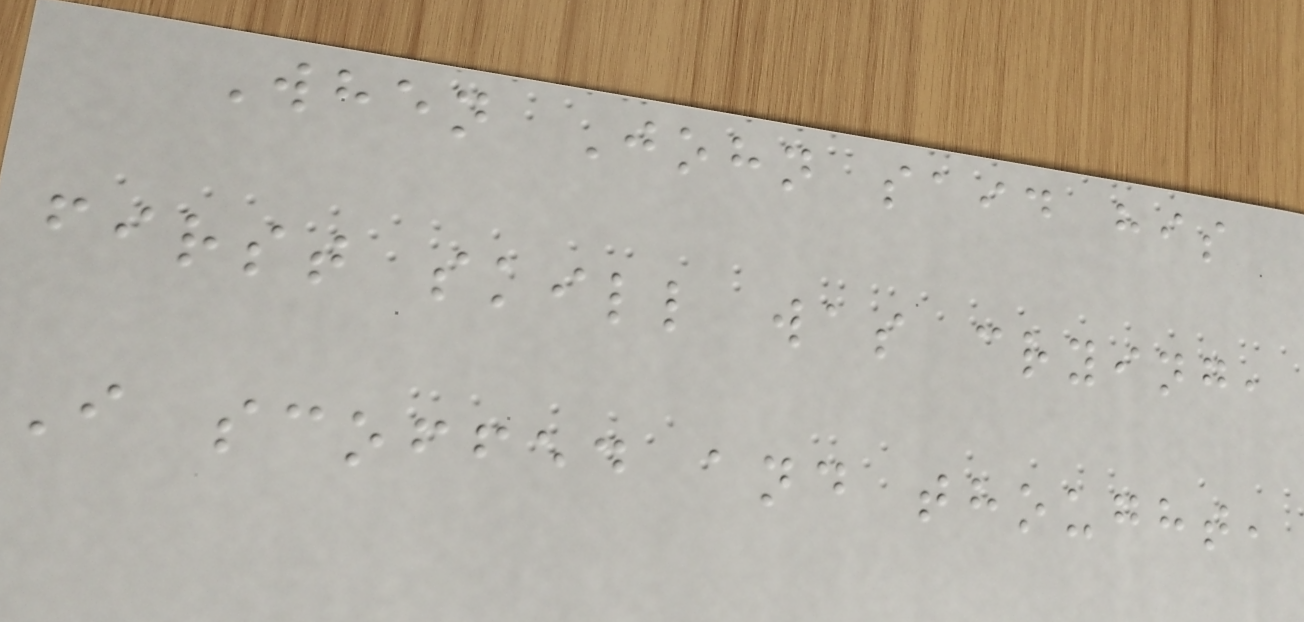When John said his
first skill was crying,
I scoffed and thought,
